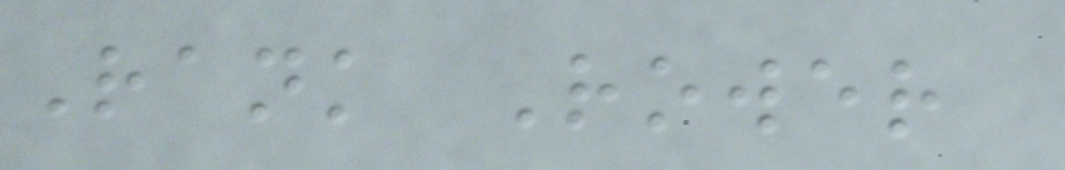Rank Rower
